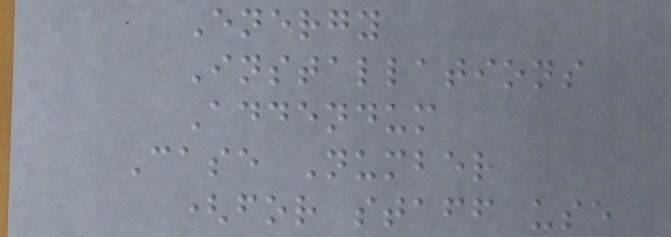Energy
Installations
Addendum
Case Number
(for staff use
